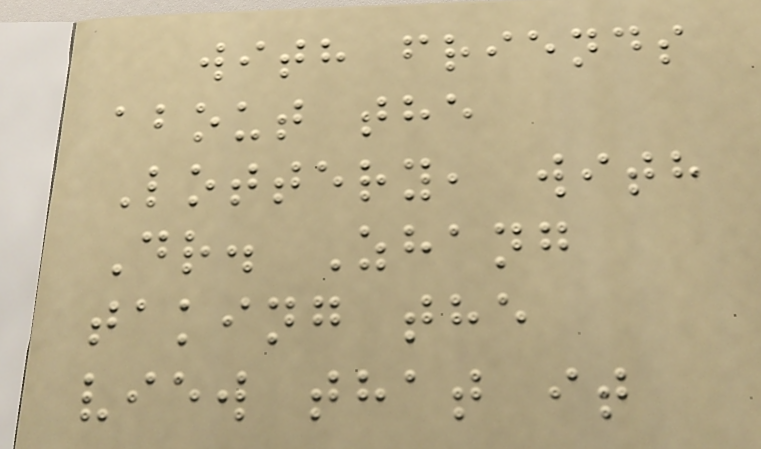with friends
about the
Lottery, with
Dr. Zhang
taking the
view that it
